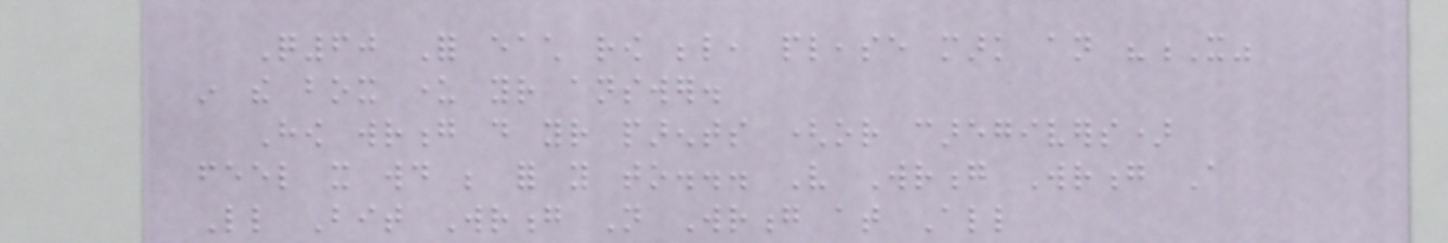Q60 For each row below, please mark an "X"
in the box under your answer.
How wrong do your parents (or caregivers)
feel it would be for you to... Very Wrong Wrong A
Little Bit Wrong Not Wrong at All
